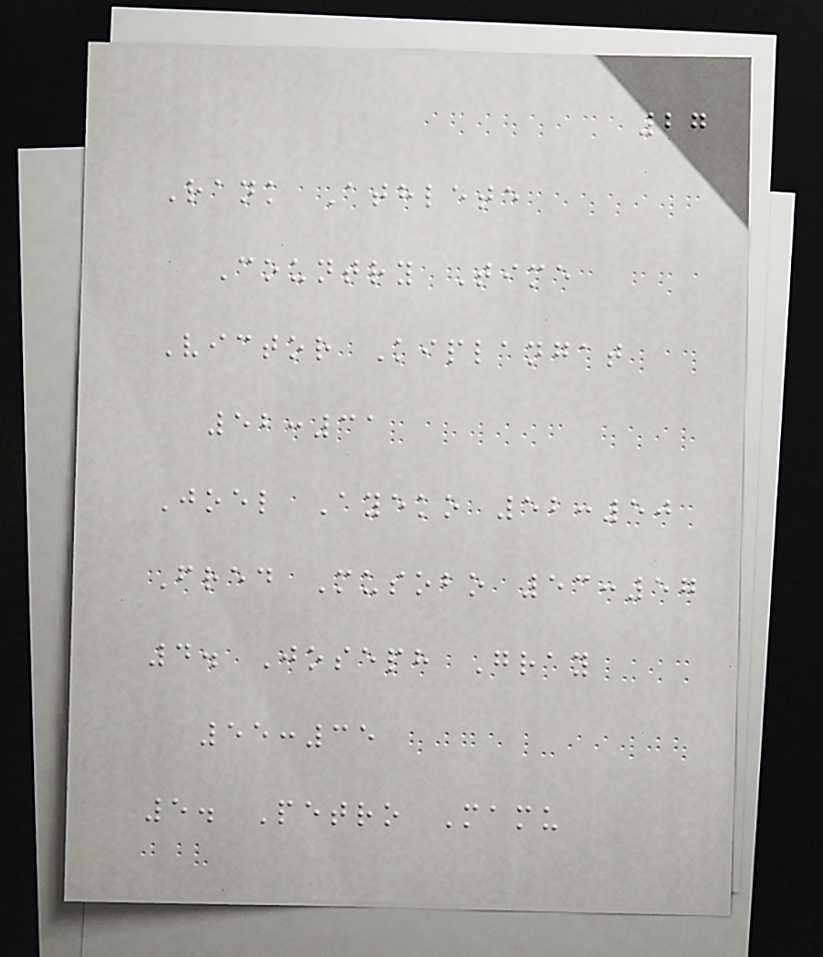27
Rank Athlete
Country Time
Victor Kiplangat
52:31
Joel Ayeko 52:50
Fred Musobo 53:57
4. Joseph Gray
55:35
5. Petro Mamu
